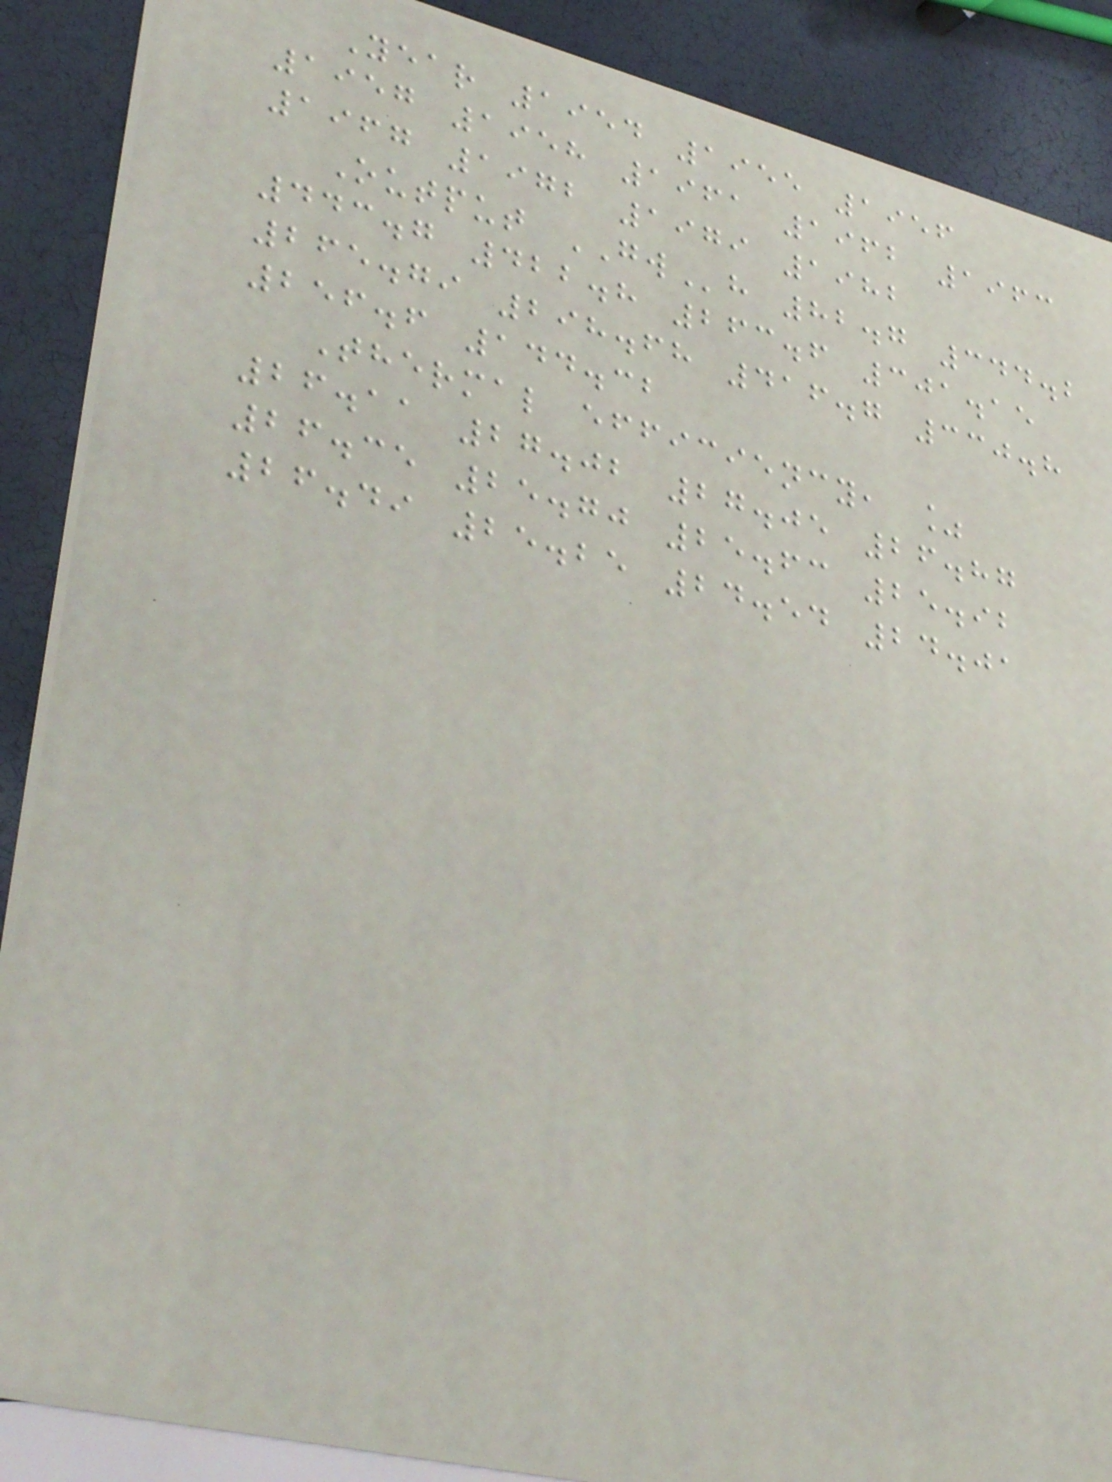Year 1954 1955 1956
1957 1958 1961 1962 1963
1967 1972 1979 1982
Output GWh 82.7 344.2
443.7 422.8 263.6 301.15
265.79 298.68 416.7 330.8
256.6 144.32
Thermal efficiency, %
26.11 27.02 27.05 26.87
26.35 25.70 25.63 25.92
26.49 25.25 24.54 24.01
